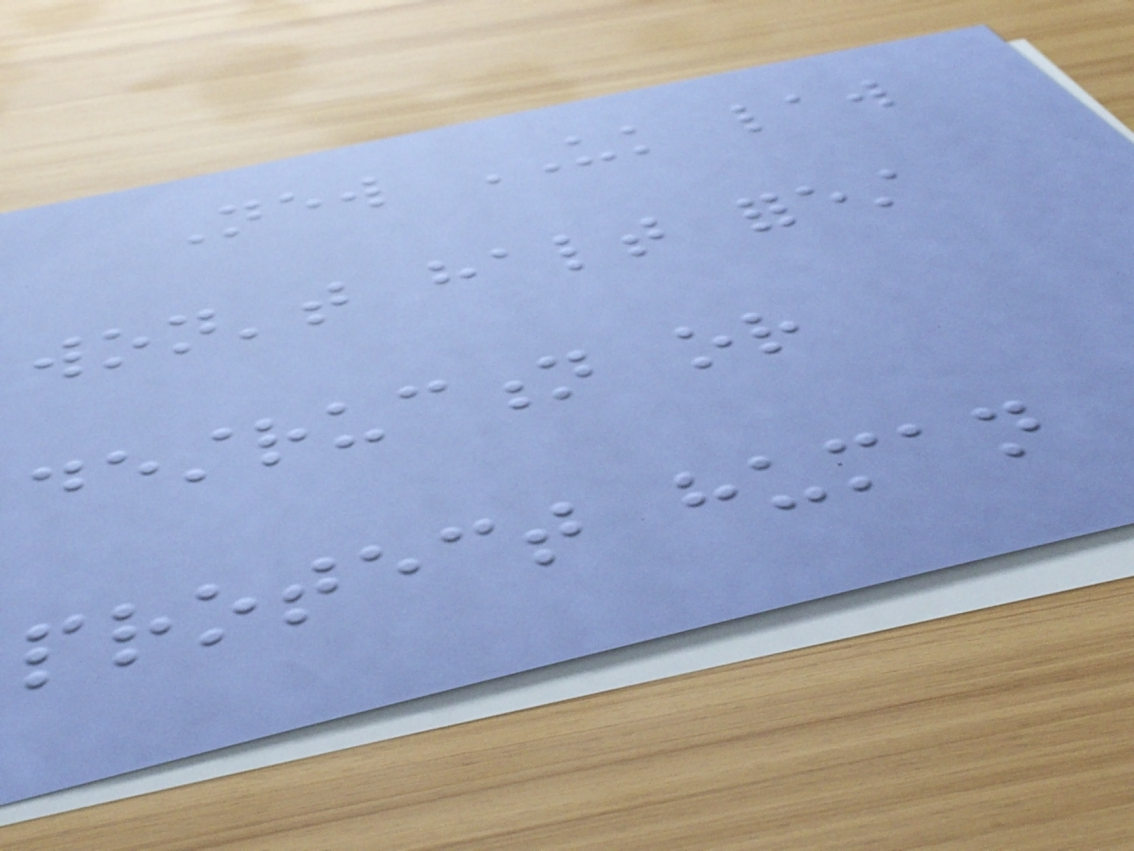New UK law
won't halt forest
destruction or
protect human
